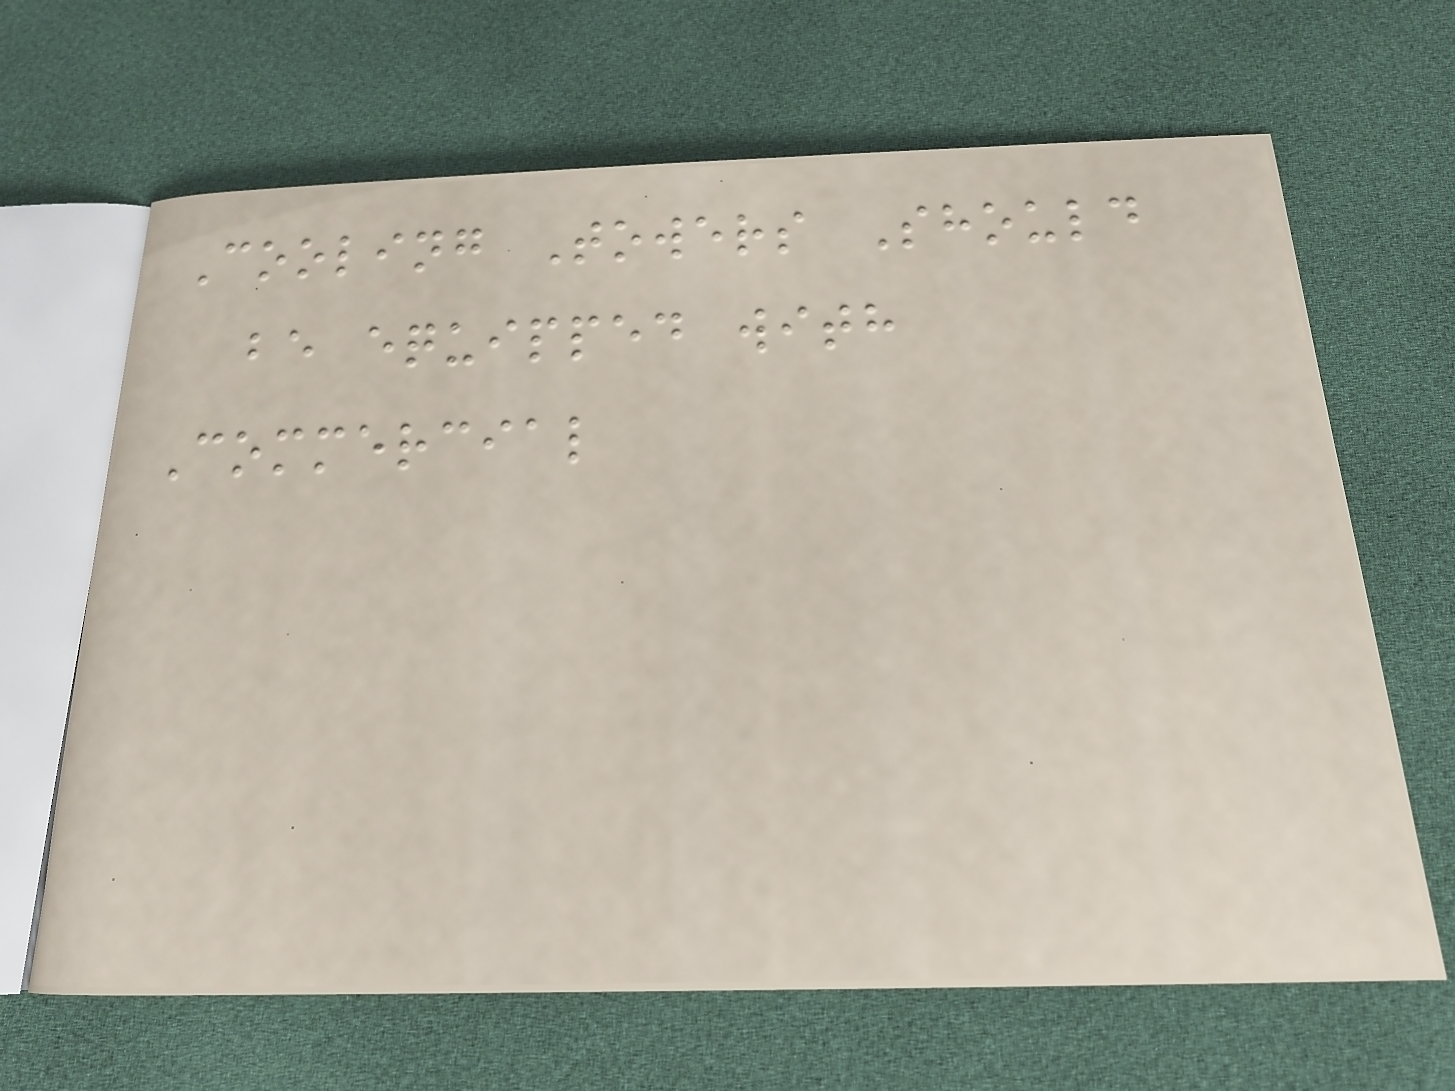Cooling Towers Should
be equipped with
Commercial
